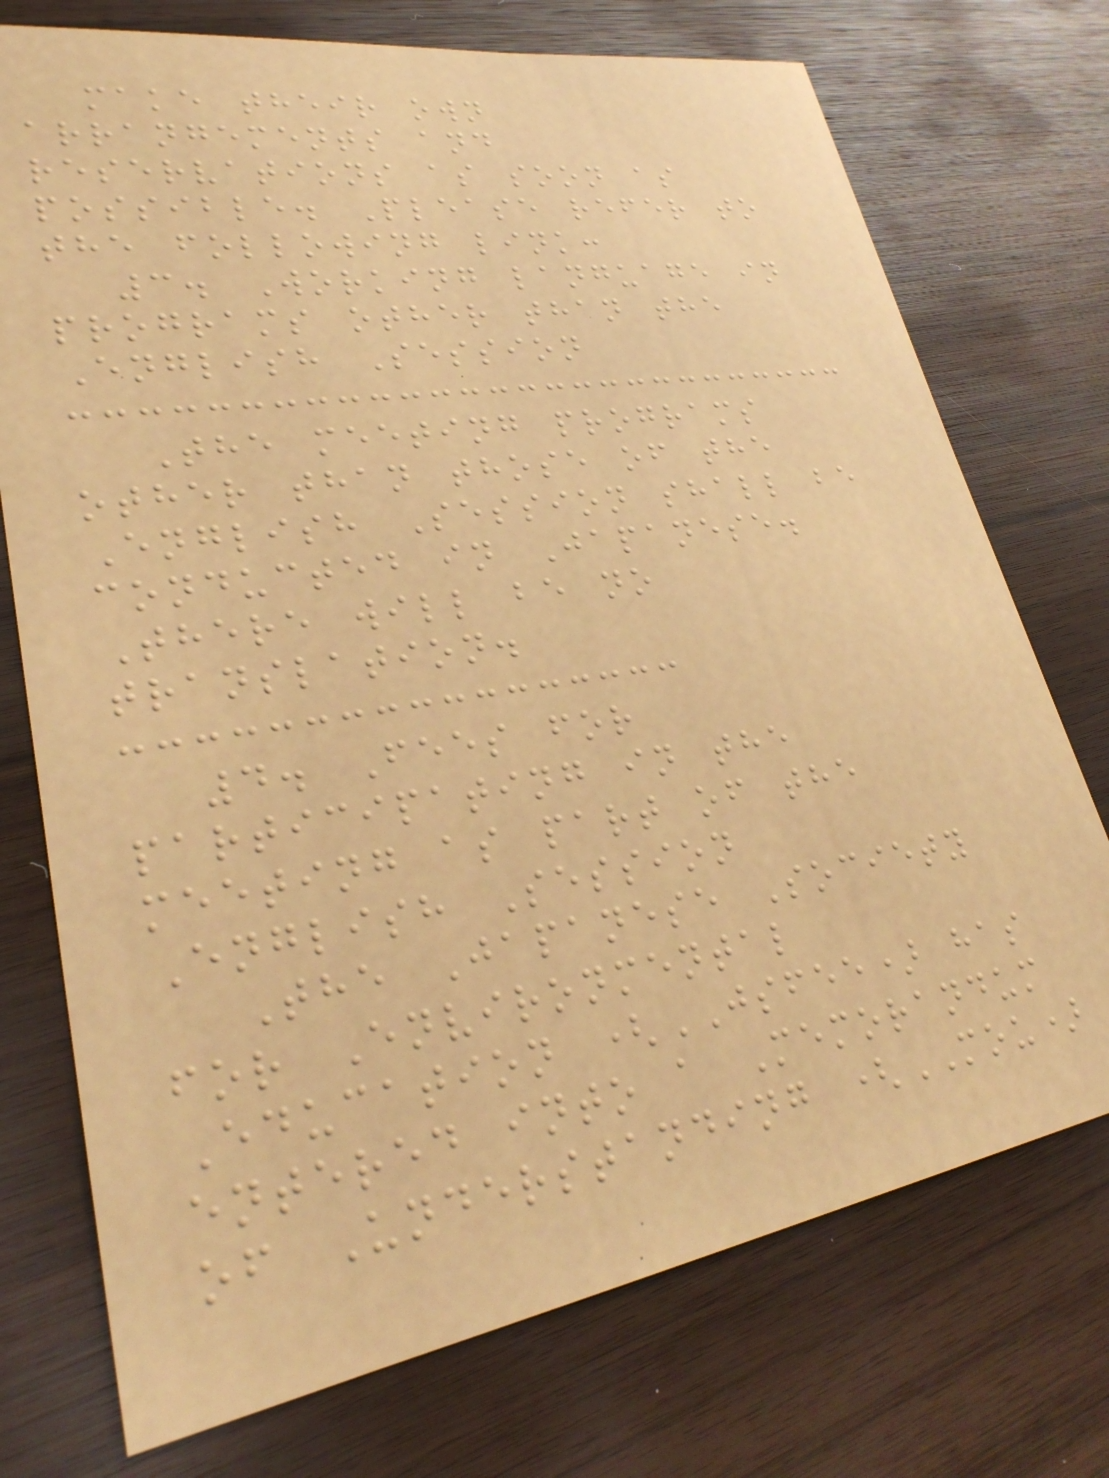make their own
arrangements and
reservations as soon as
possible. Please refer to
the following link:
3. Working language in
programs other than the
English Session
The meeting programs
other than those of the
English Session shall be
conducted in Japanese.
There will be no
translation.
4. Fees for
participating in the
meeting as part of the
English Session
The Japanese Society
for Environmental
Education (JSFEE) has
entered into a Memorandum
of Understanding (MOU)
